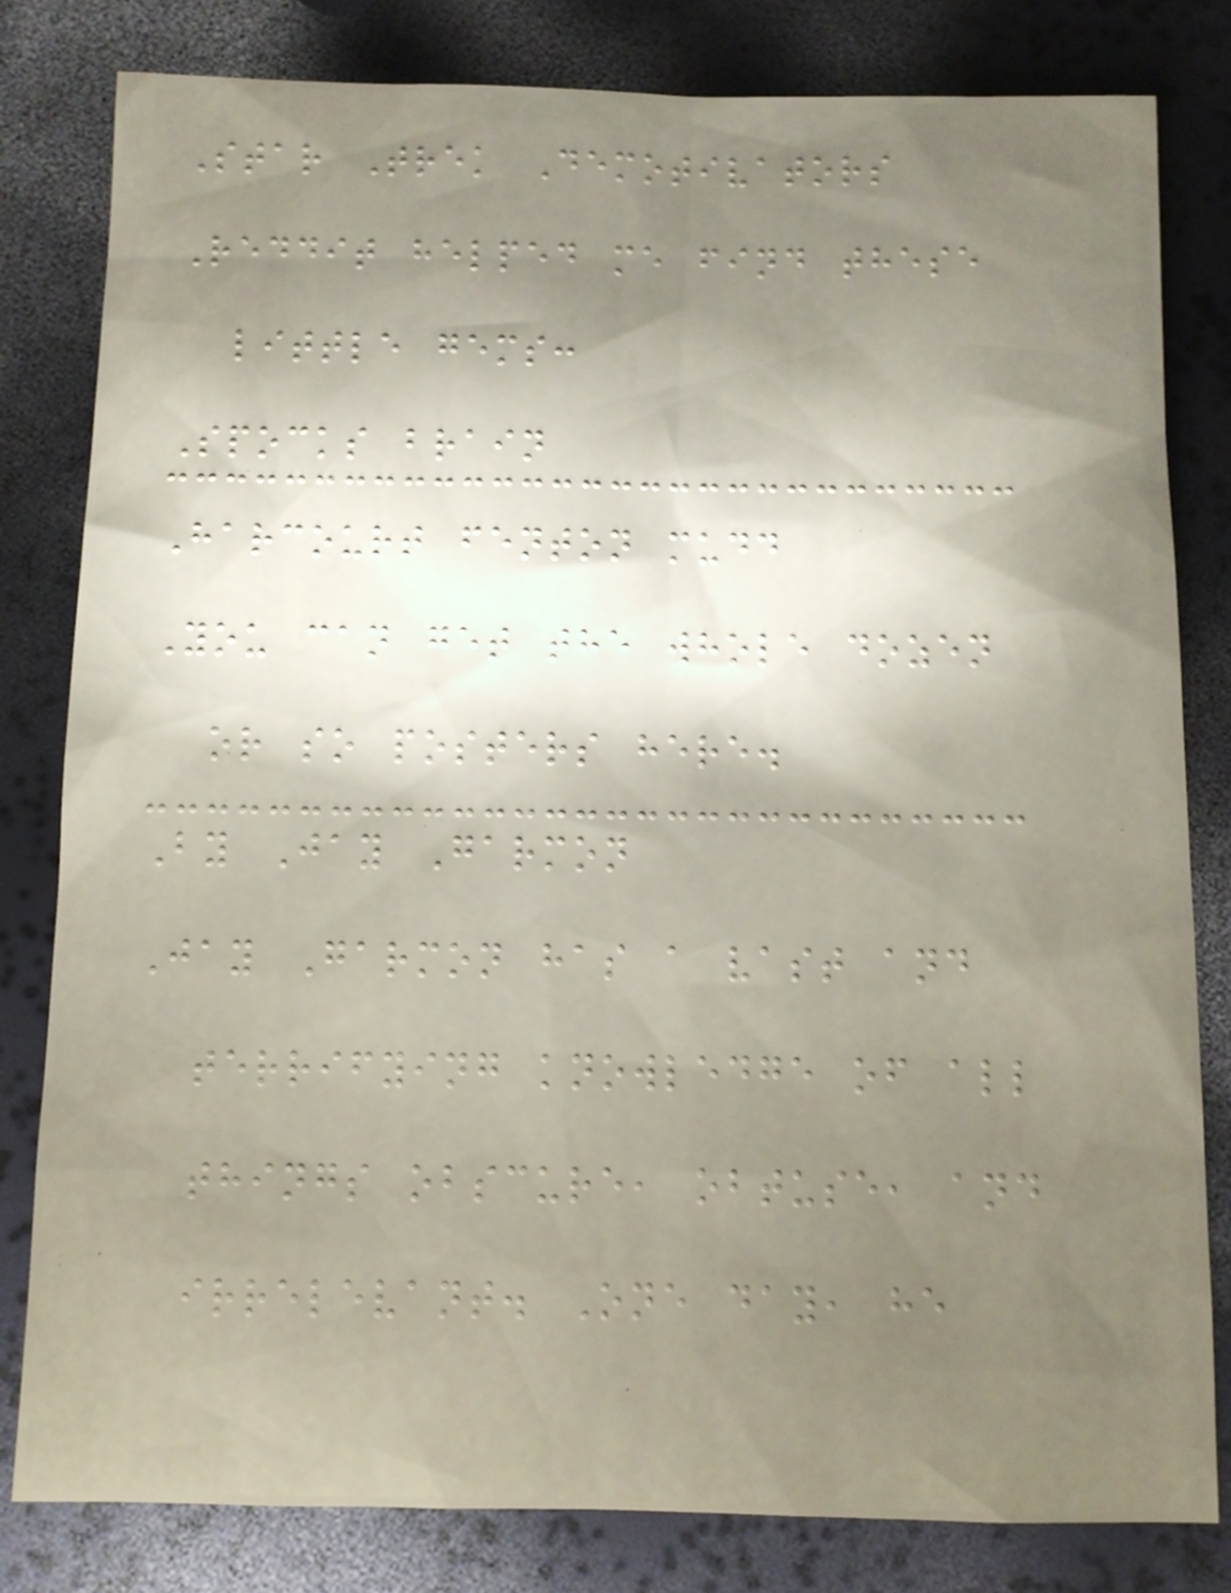Star Trek Demotivators
Reddit helped me find these
little gems:
Spocks brain
Harcourt fenton mudd
You can get the whole dozen
or so posters here.
By Jay Garmon
Jay Garmon has a vast and
terrifying knowledge of all
things obscure, obtuse, and
irrelevant. One day, he
